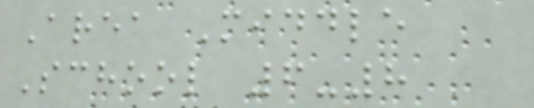Area Middle
School 6-8
